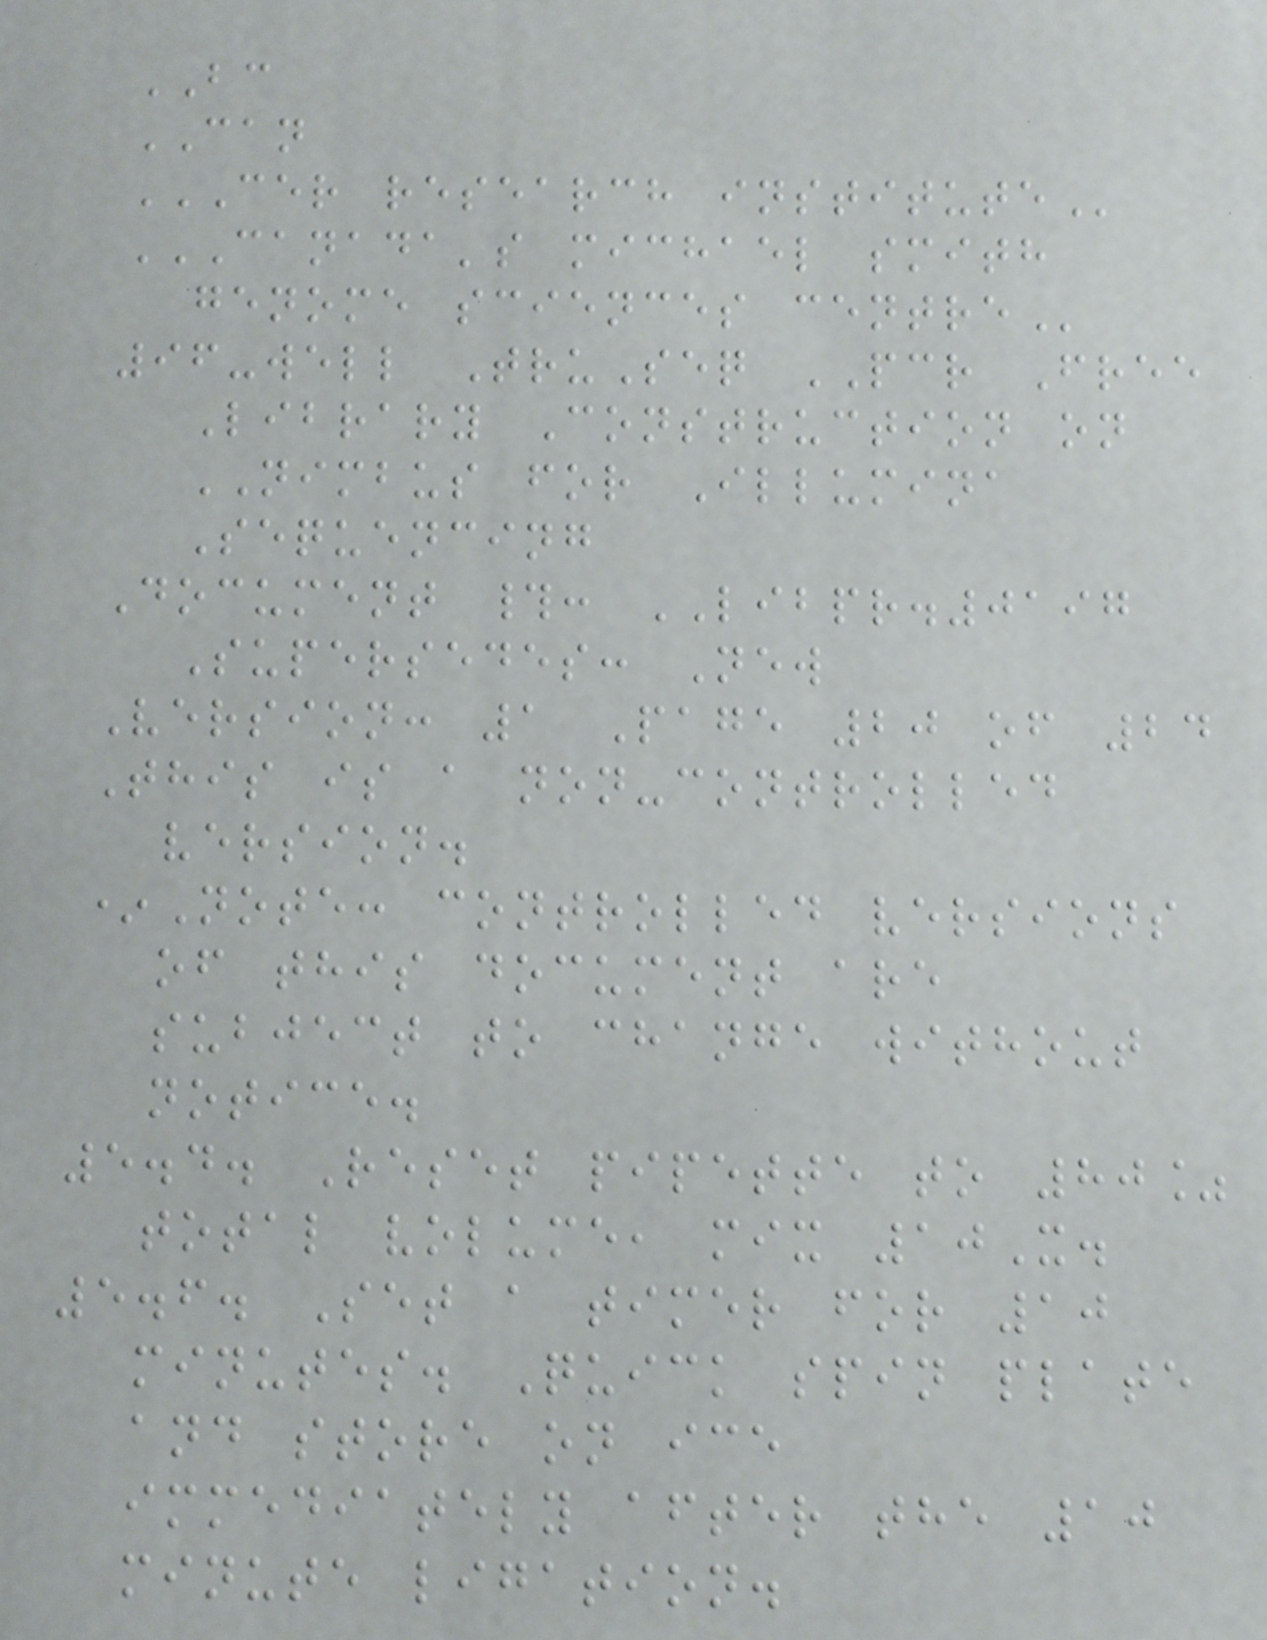BC
CAN
CER RESEARCH INSTITUTE
CANADA'S MICHAEL SMITH
GENOME SCIENCES CENTRE
96-well TruSeq PCR Free
Library Construction on
NIMBUS for Illumina
Sequencing
Document #: LIBPR.0197
Supersedes: New
Version: 1 Page 20 of 24
This is a non-controlled
version.
*Note: controlled versions
of this document are
subject to change without
notice.
5.4. Reset pipette to 80%
total volume, mix 10X.
5.6. Set a timer for 10
minutes. Quick spin plate
and store on ice
immediately after the 10
minute ligation.
